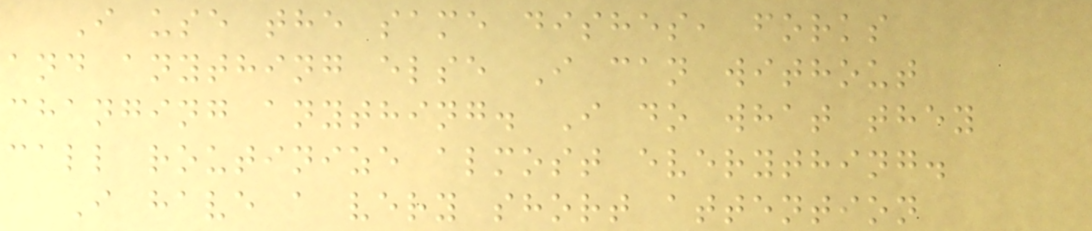I use the same dishes, forks
and anything else I can without
changing anything. I do what they
call routinize almost everything.
I have a very short attention
